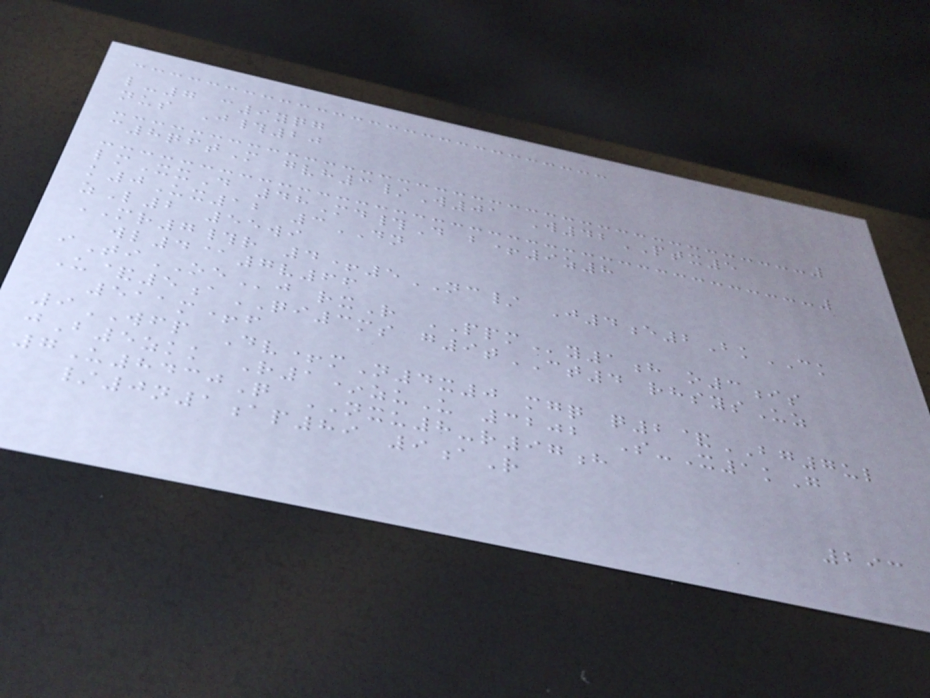l-7 c9yqg
nus J#20
c8qftM gvh3/W01 W42PTX5
lmXxD 48Md#D b+9z8
k0Ux12 3DN
zL2 55wi
MR7#r 4+5NC/ J4e2BkCK
wl4@7v66
iTiOEj rxR PPMy1h o3is
U&5aQI3ms g9tCT4 rhsysUz
511m+f
9WFP Dv+mN4x0 mgq q2&BG7ul
jB5zkk R1*zuU 3202 S-X1kG
7U8430Q NXU8-r97h
/0n1ap89 9aR
293
